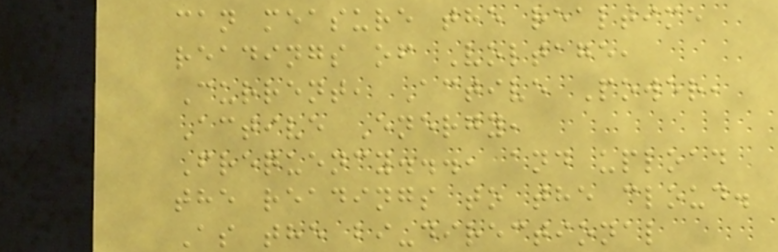can measure the realtime
readings of Voltage,
Current, Active Power,
Active Energy,
Frequency..., and upload
the readings to the cloud.
As the bi-directional
